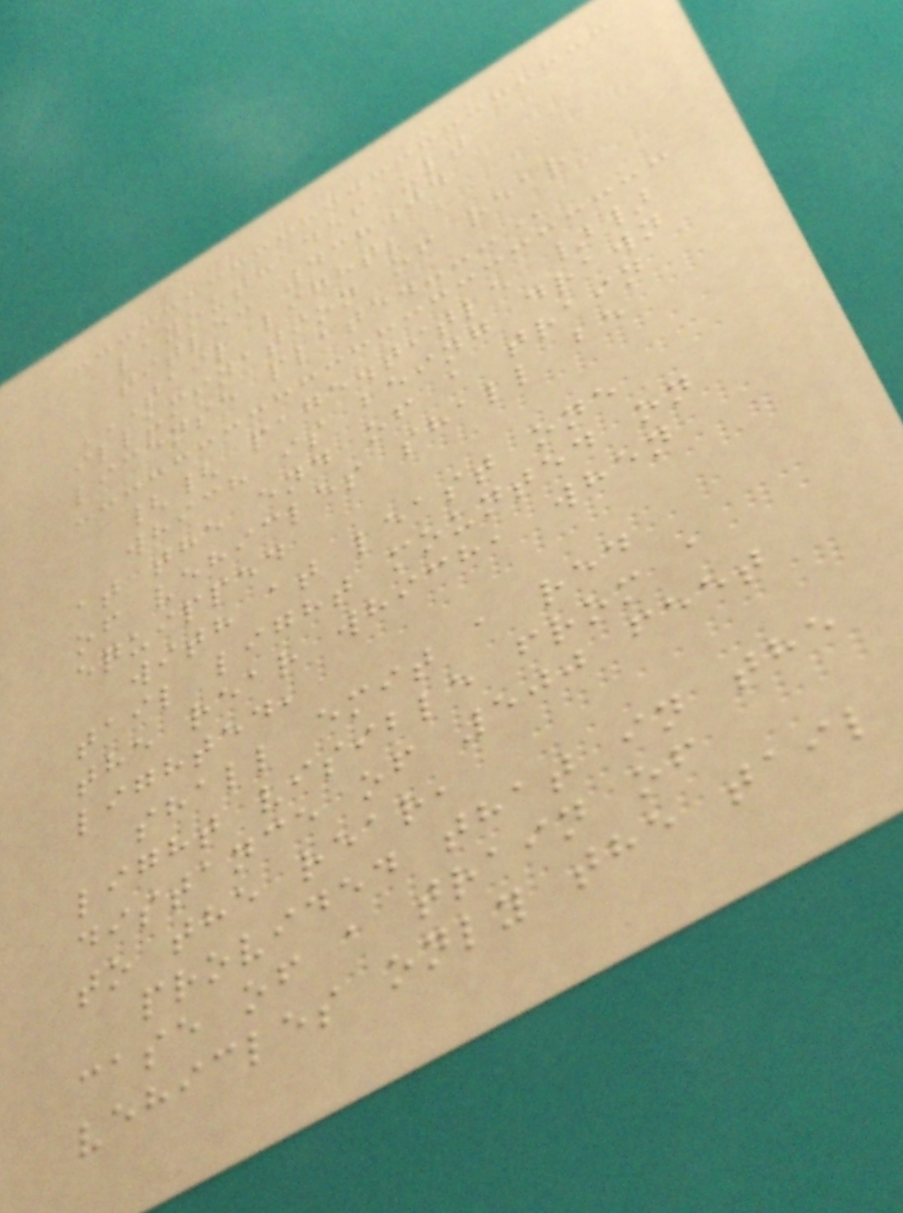layout: default
title: 438.04
TAIL LIGHT;
ILLUMINATION OF REAR
LICENSE PLATE.---
{{ page.title }}
which is being drawn
at the end of a train
of vehicles shall be
equipped
with at least one
tail light mounted on
the rear which, when
lighted,
shall emit a red
light visible from a
distance of 500 feet
to the rear,
provided that in the
case of a train of
vehicles only the tail
